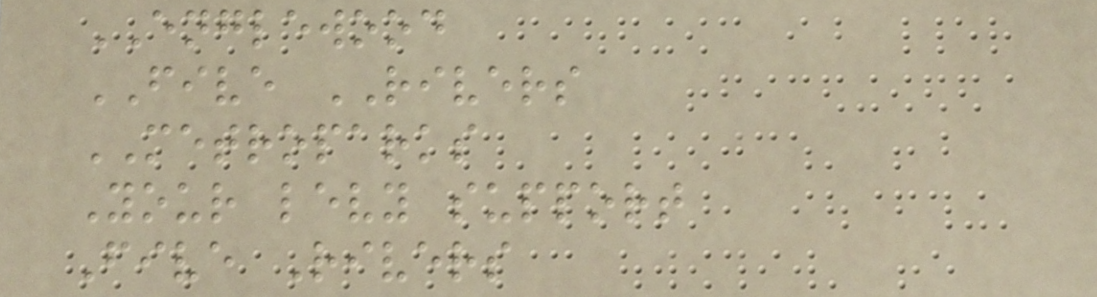ENGLEWOOD
FIVE RIVERS
METROPARKS
Your levy support
Five Rivers
